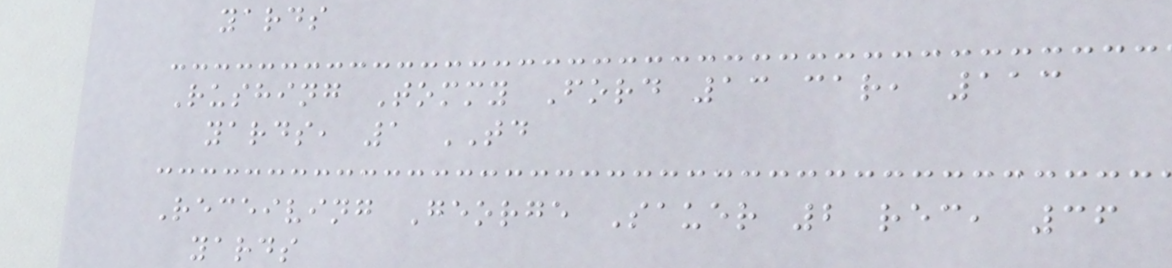yards
Rushing Tommy Ford 13 car, 113
yards, 1 TD
Receiving George Sauer 2 rec, 36
yards
